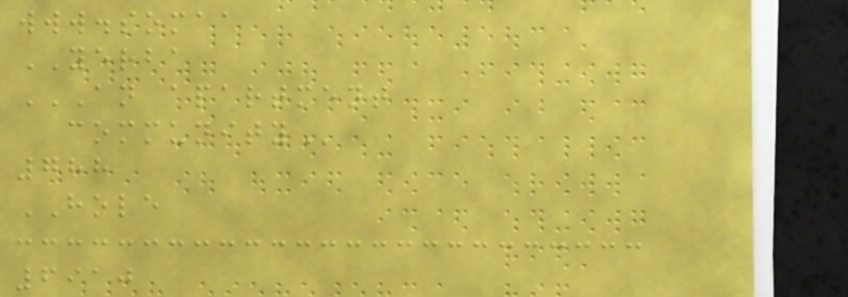www.somaa
YERBA
AN APARTMENT
COMMUNITY
788
HOLE
6910
